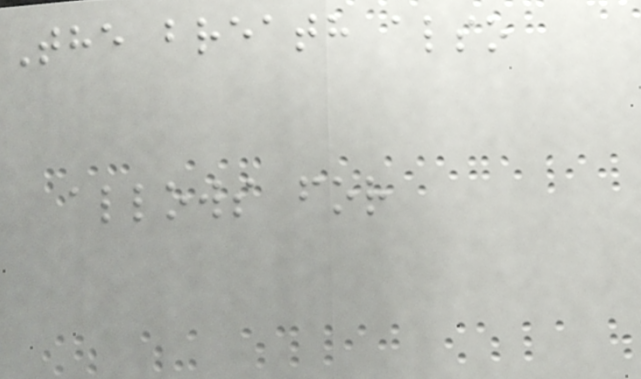The breath also
allows for
